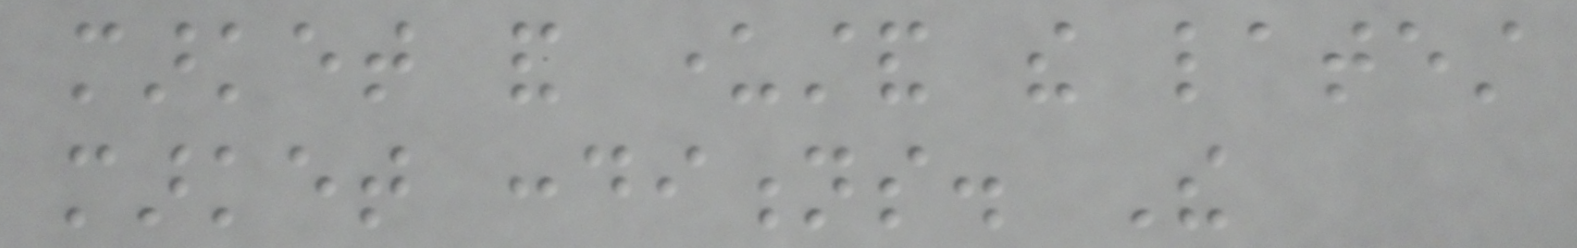market and understand the latest
market conditions. The
